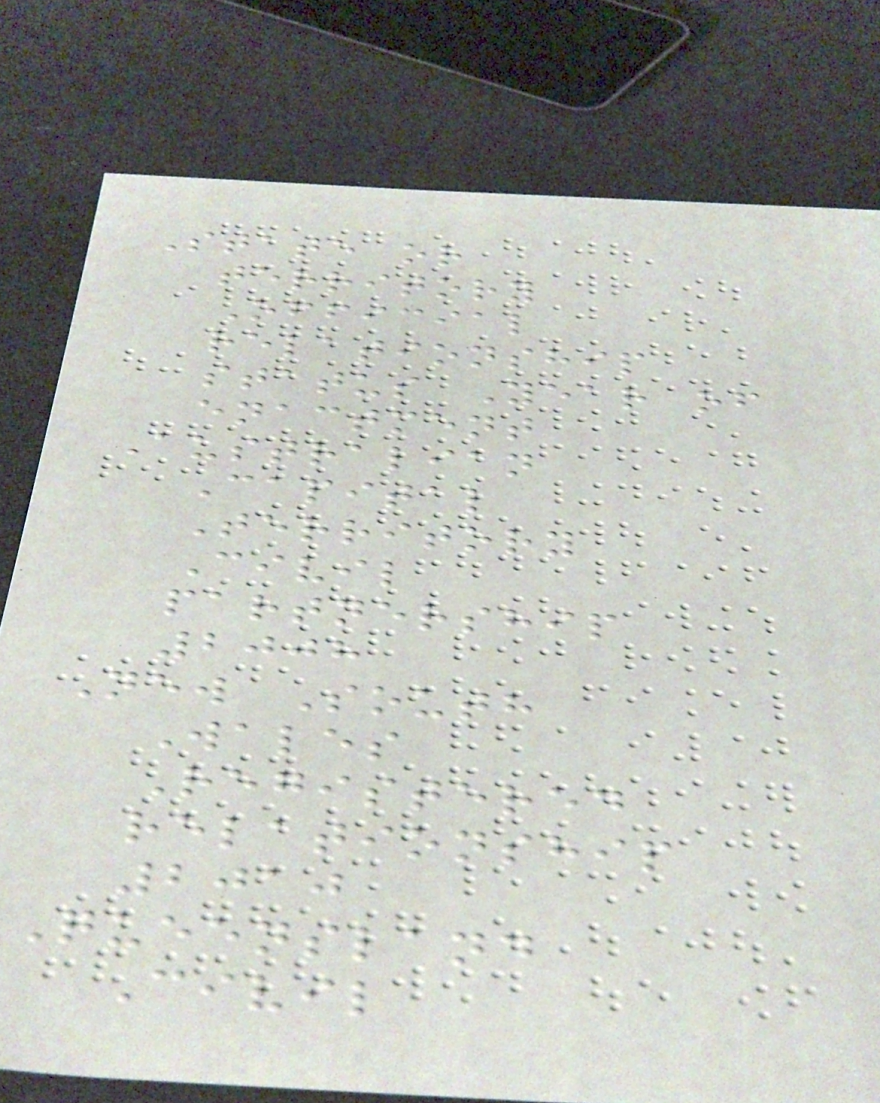State or
territory
Official
relationship
status Year of
enactment
Australian
Capital
Territory
Civil
partnership
2008
New South
Wales
Registered
relationship
2010
Queensland
Civil
